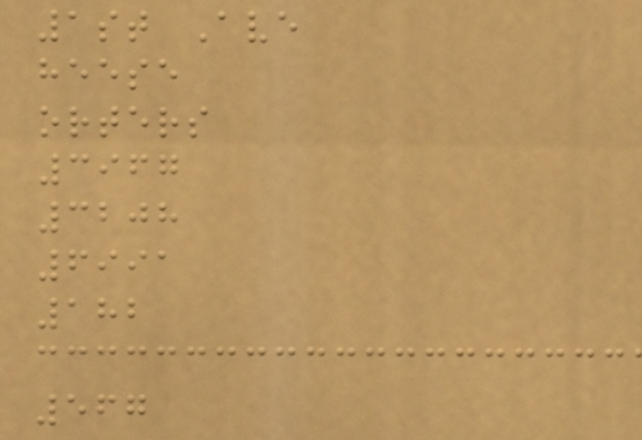1st Ave
heese
orters
3967
3208
6991
182
567
